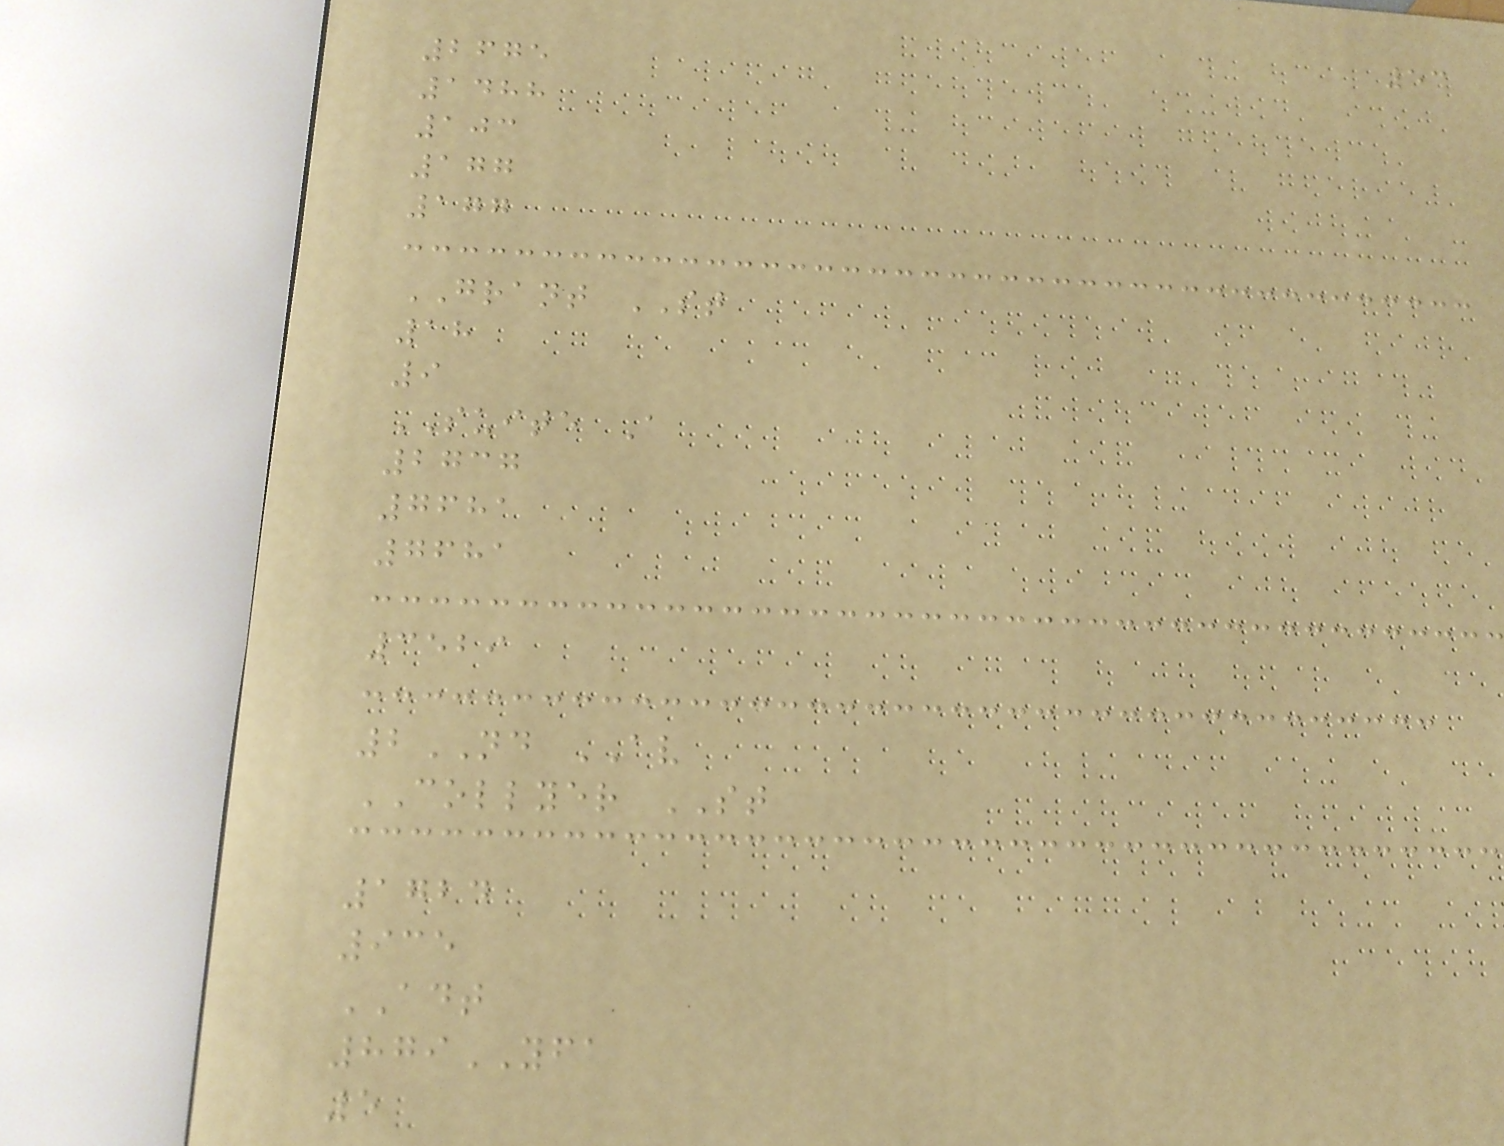53
2675
1488
103
177
177
GRANT ST
18
9
SUITE A
2737
7681
7681
3529
2ND AV
COLLYER ST
1724
935
ADT
879YFA
5
